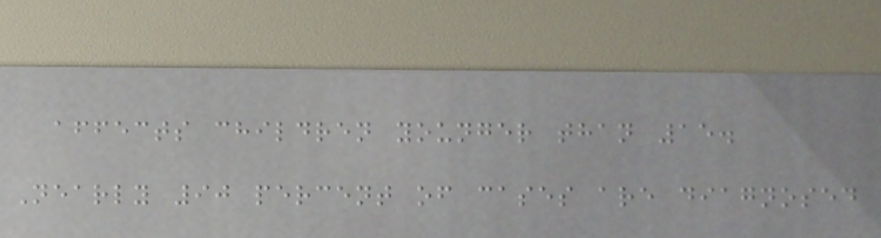affects children younger than 15.
Nearly 90 percent of cases are diagnosed
